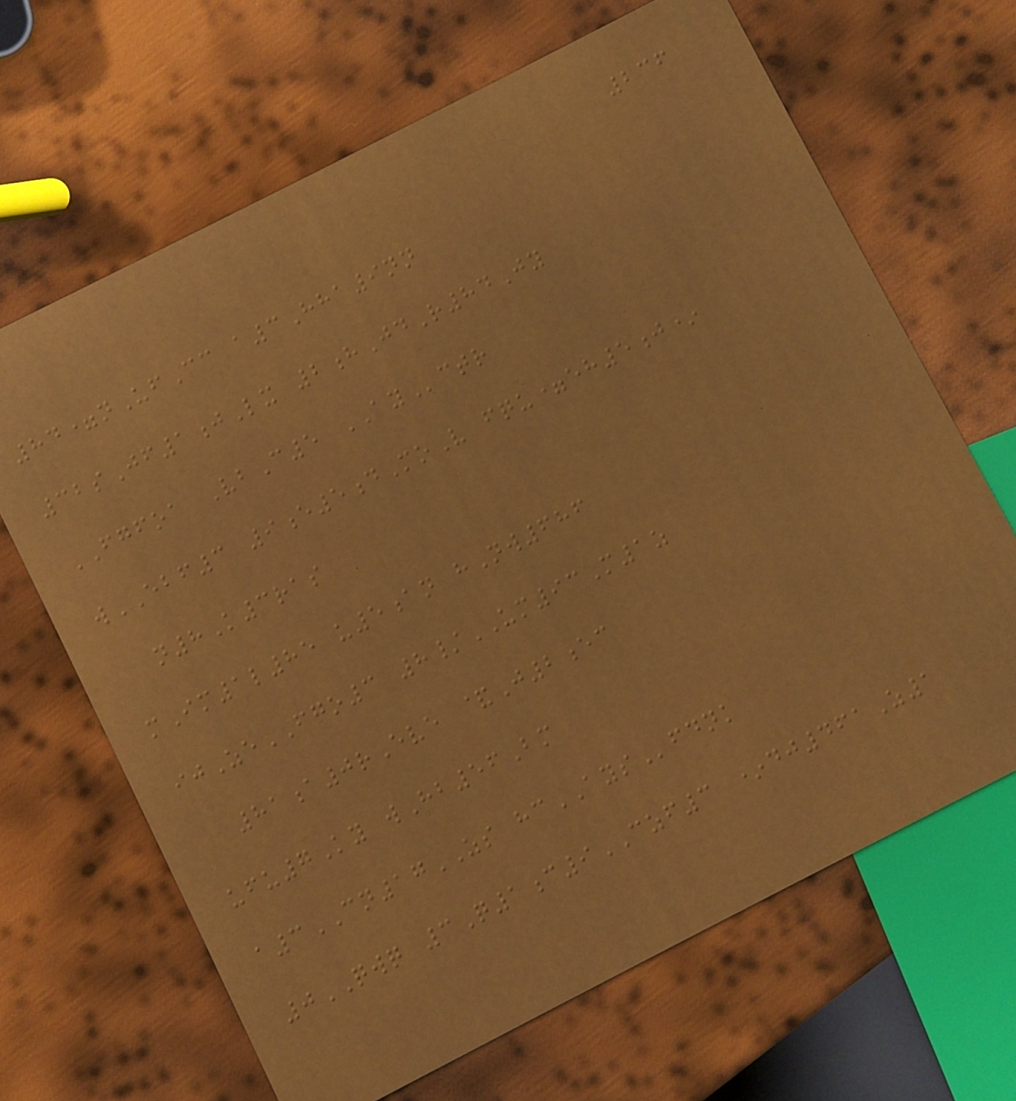236
84=nUfCc a3Hha9nn
32sJf1jLx 2hJdR84Jy
FGFOA VbC5 AYctr
wEBF3 9e5dMoV fqu=eh5j*
n8K3ras
mIm1l85 u5an hNw686
ijZeFGO3 8/UM93M1z
81a0rEve &J2ec
ufu7Ky wHb56Bm
a3CN17ZS hcAYSfdnk
0QWQ 3Q1c9CZF3 *dj461Z1
